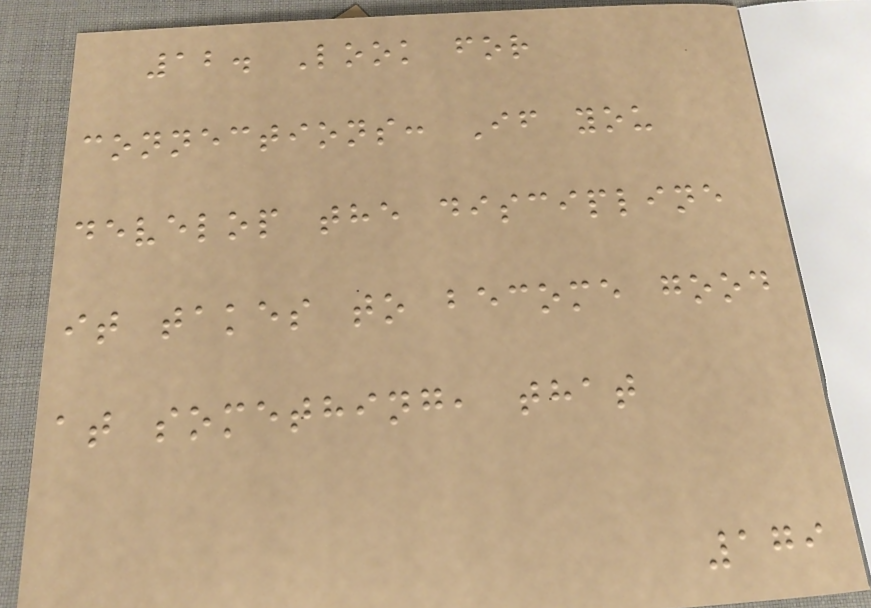12. Look for
connections: If you
develop the discipline
it takes to become good
at something, that
179
